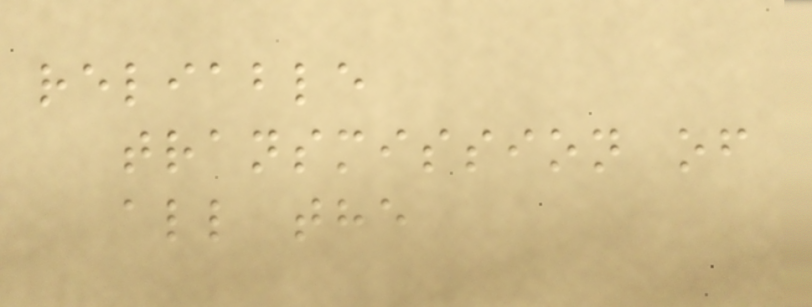reliable
transmission of
all the
